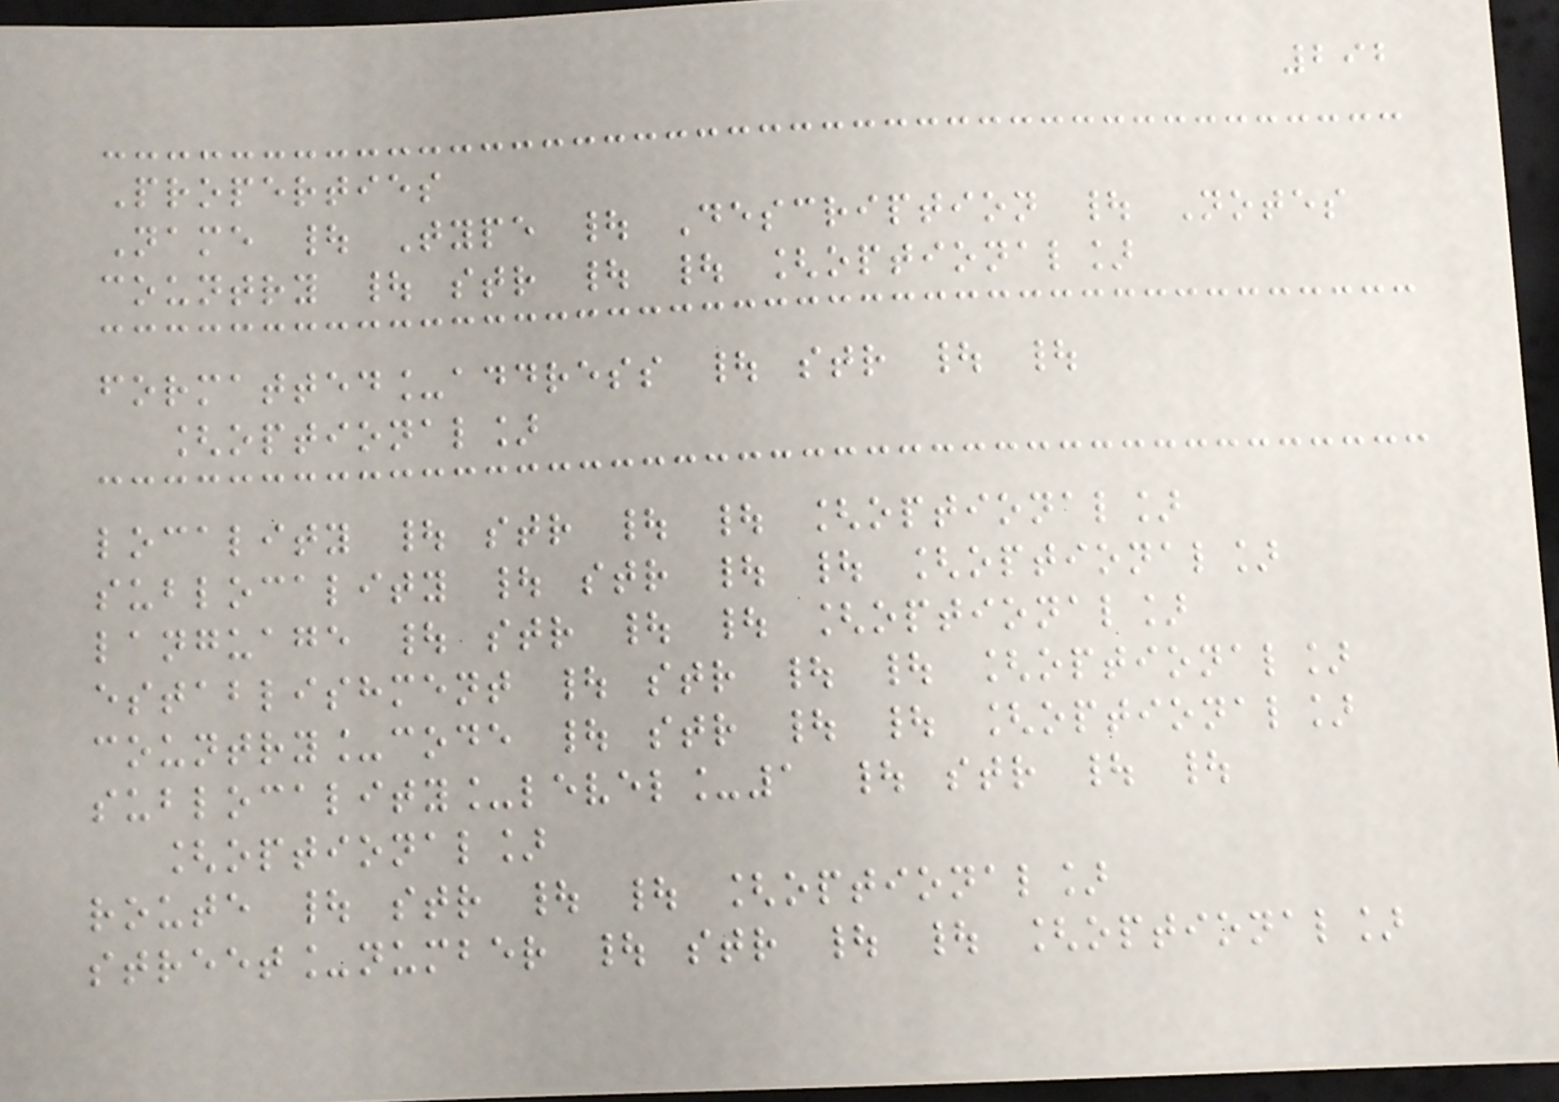292
Properties
Name | Type | Description | Notes
country | str | | [optional]
formatted_address | str | |
[optional]
locality | str | | [optional]
sublocality | str | | [optional]
language | str | | [optional]
establishment | str | | [optional]
country_code | str | | [optional]
sublocality_level_1 | str | |
[optional]
route | str | | [optional]
street_number | str | | [optional]
